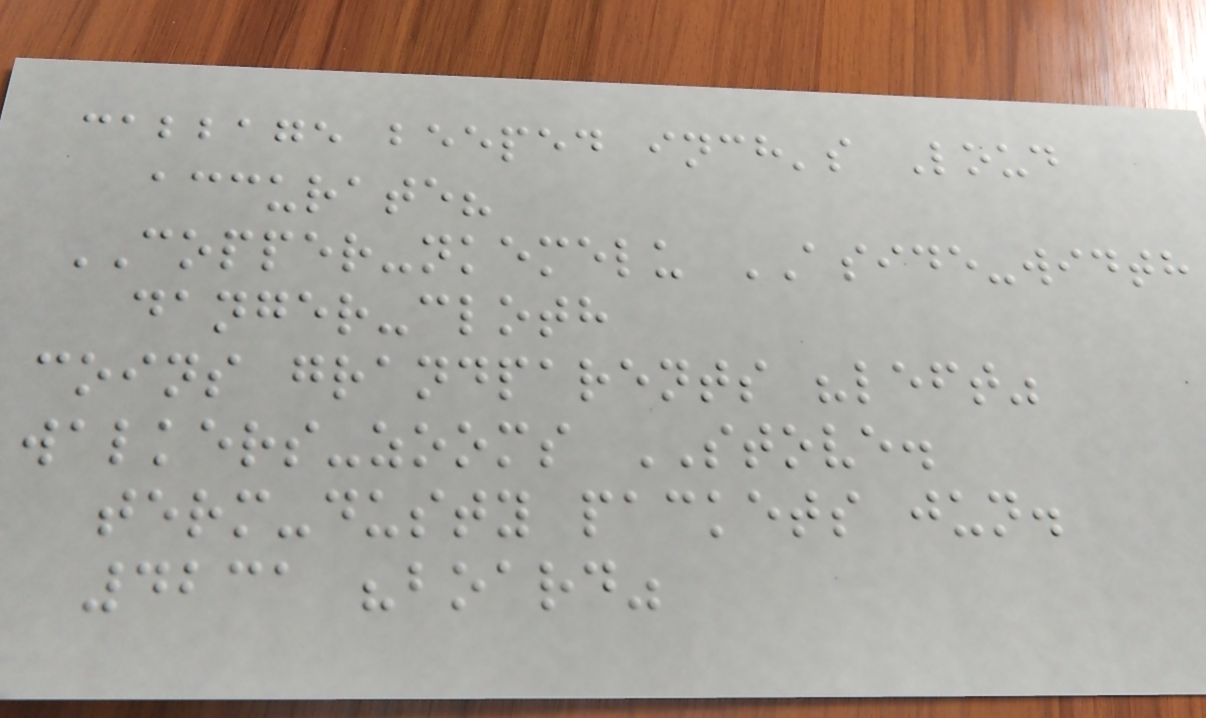cabbage beeped inch's Loud
accurate?
COPPER-nkemelu ASIDE-width
danger-cloth
coins grandparents "left"
walkers-zooms STOVE.
term-dusty packets jun.
4231 "board"
